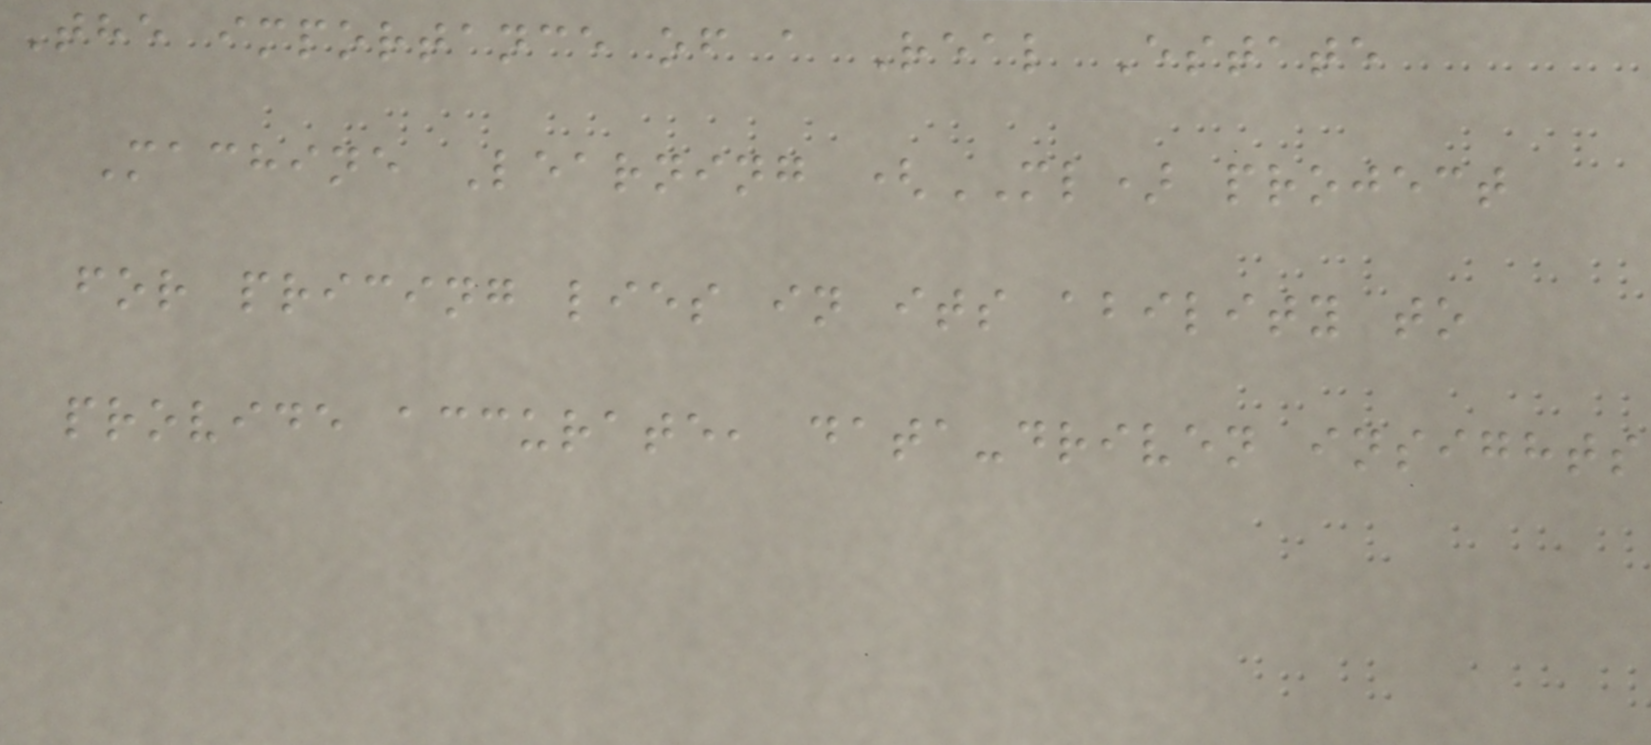The importance of a Real Estate
Machine Learning (ML) project
for pricing lies in its ability to
provide accurate, data-driven insights
